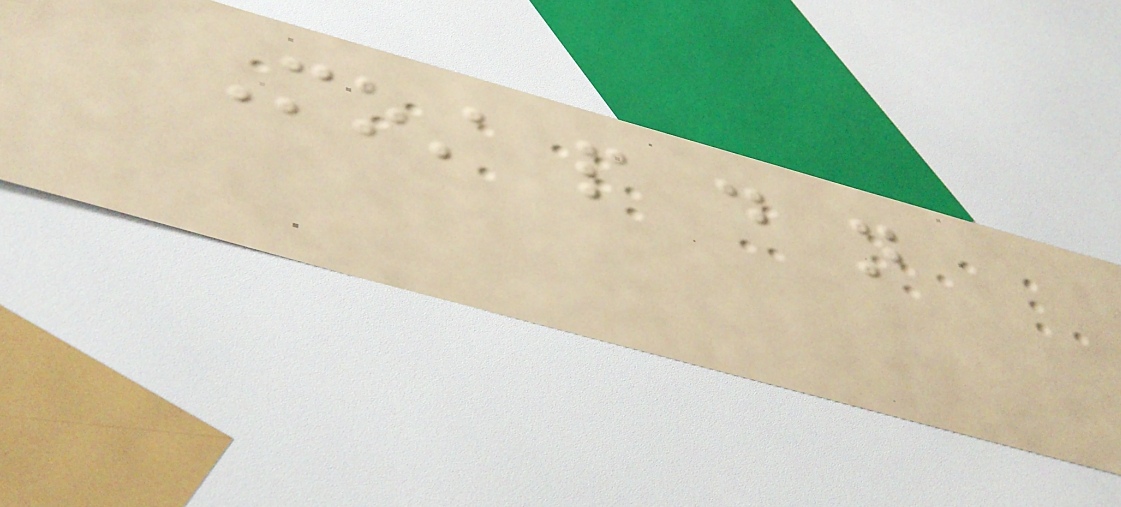Most people do not
